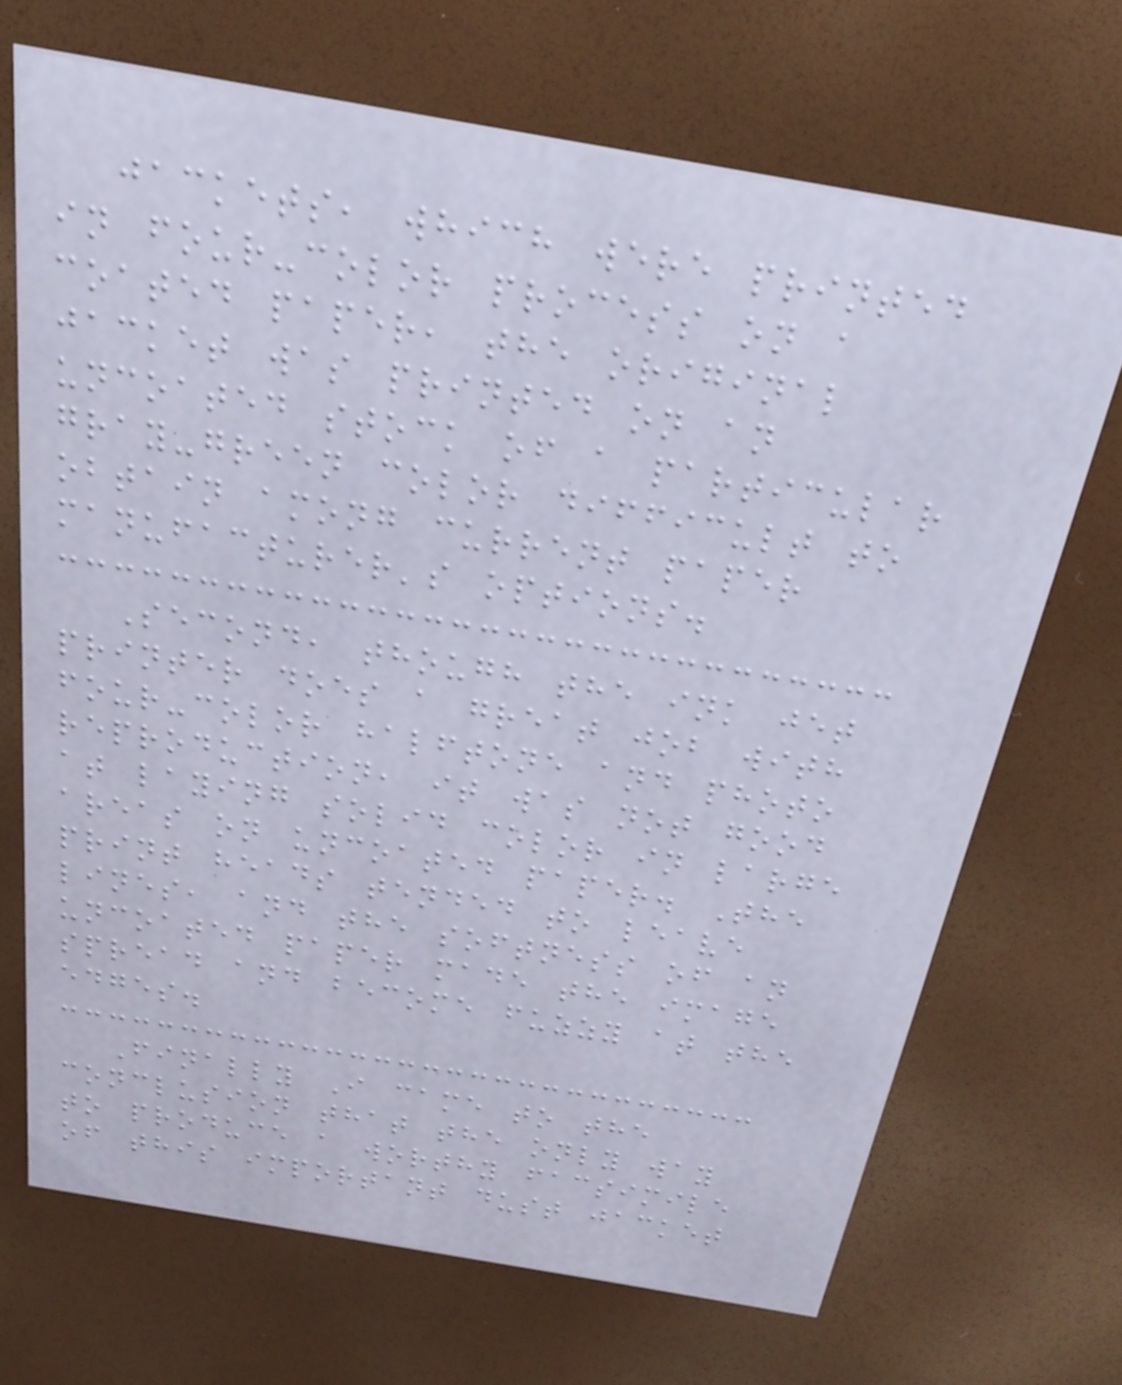jackets, which were printed
in four-color process on a
coated paper, the original
jacket was printed on an
uncoated stock of a particular
gray-green color difficult to
obtain among current paper
manufacturer's options.
Second, though the ink jet
printer does a great job with
four-color halftone and photo
reproduction, it was not good
at laying solid color in large
areas on uncoated paper. The
print heads tended to leave
lines, and the softness of an
uncoated paper made the image
spread and become fuzzy at the
edges.
Finally I came to the
conclusion that the only way
to produce a worthy facsimile
of this important dust jacket
